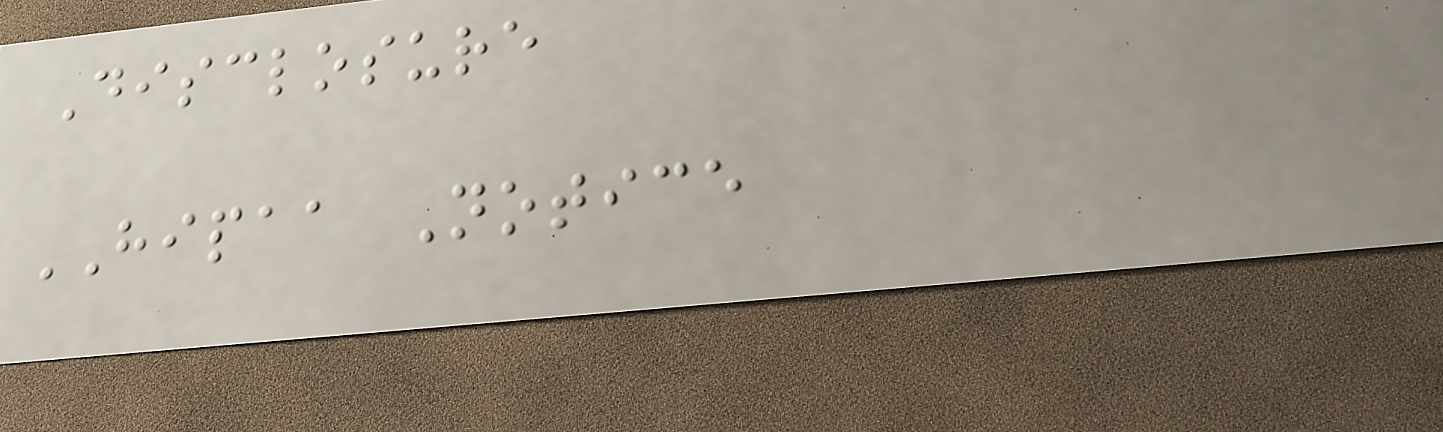Disclosure
HIPAA Notice
